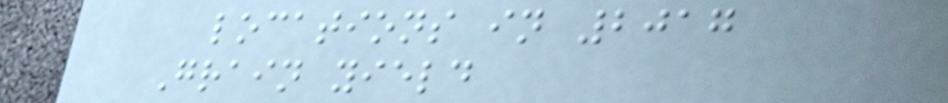locations in 2017
Grain yield
